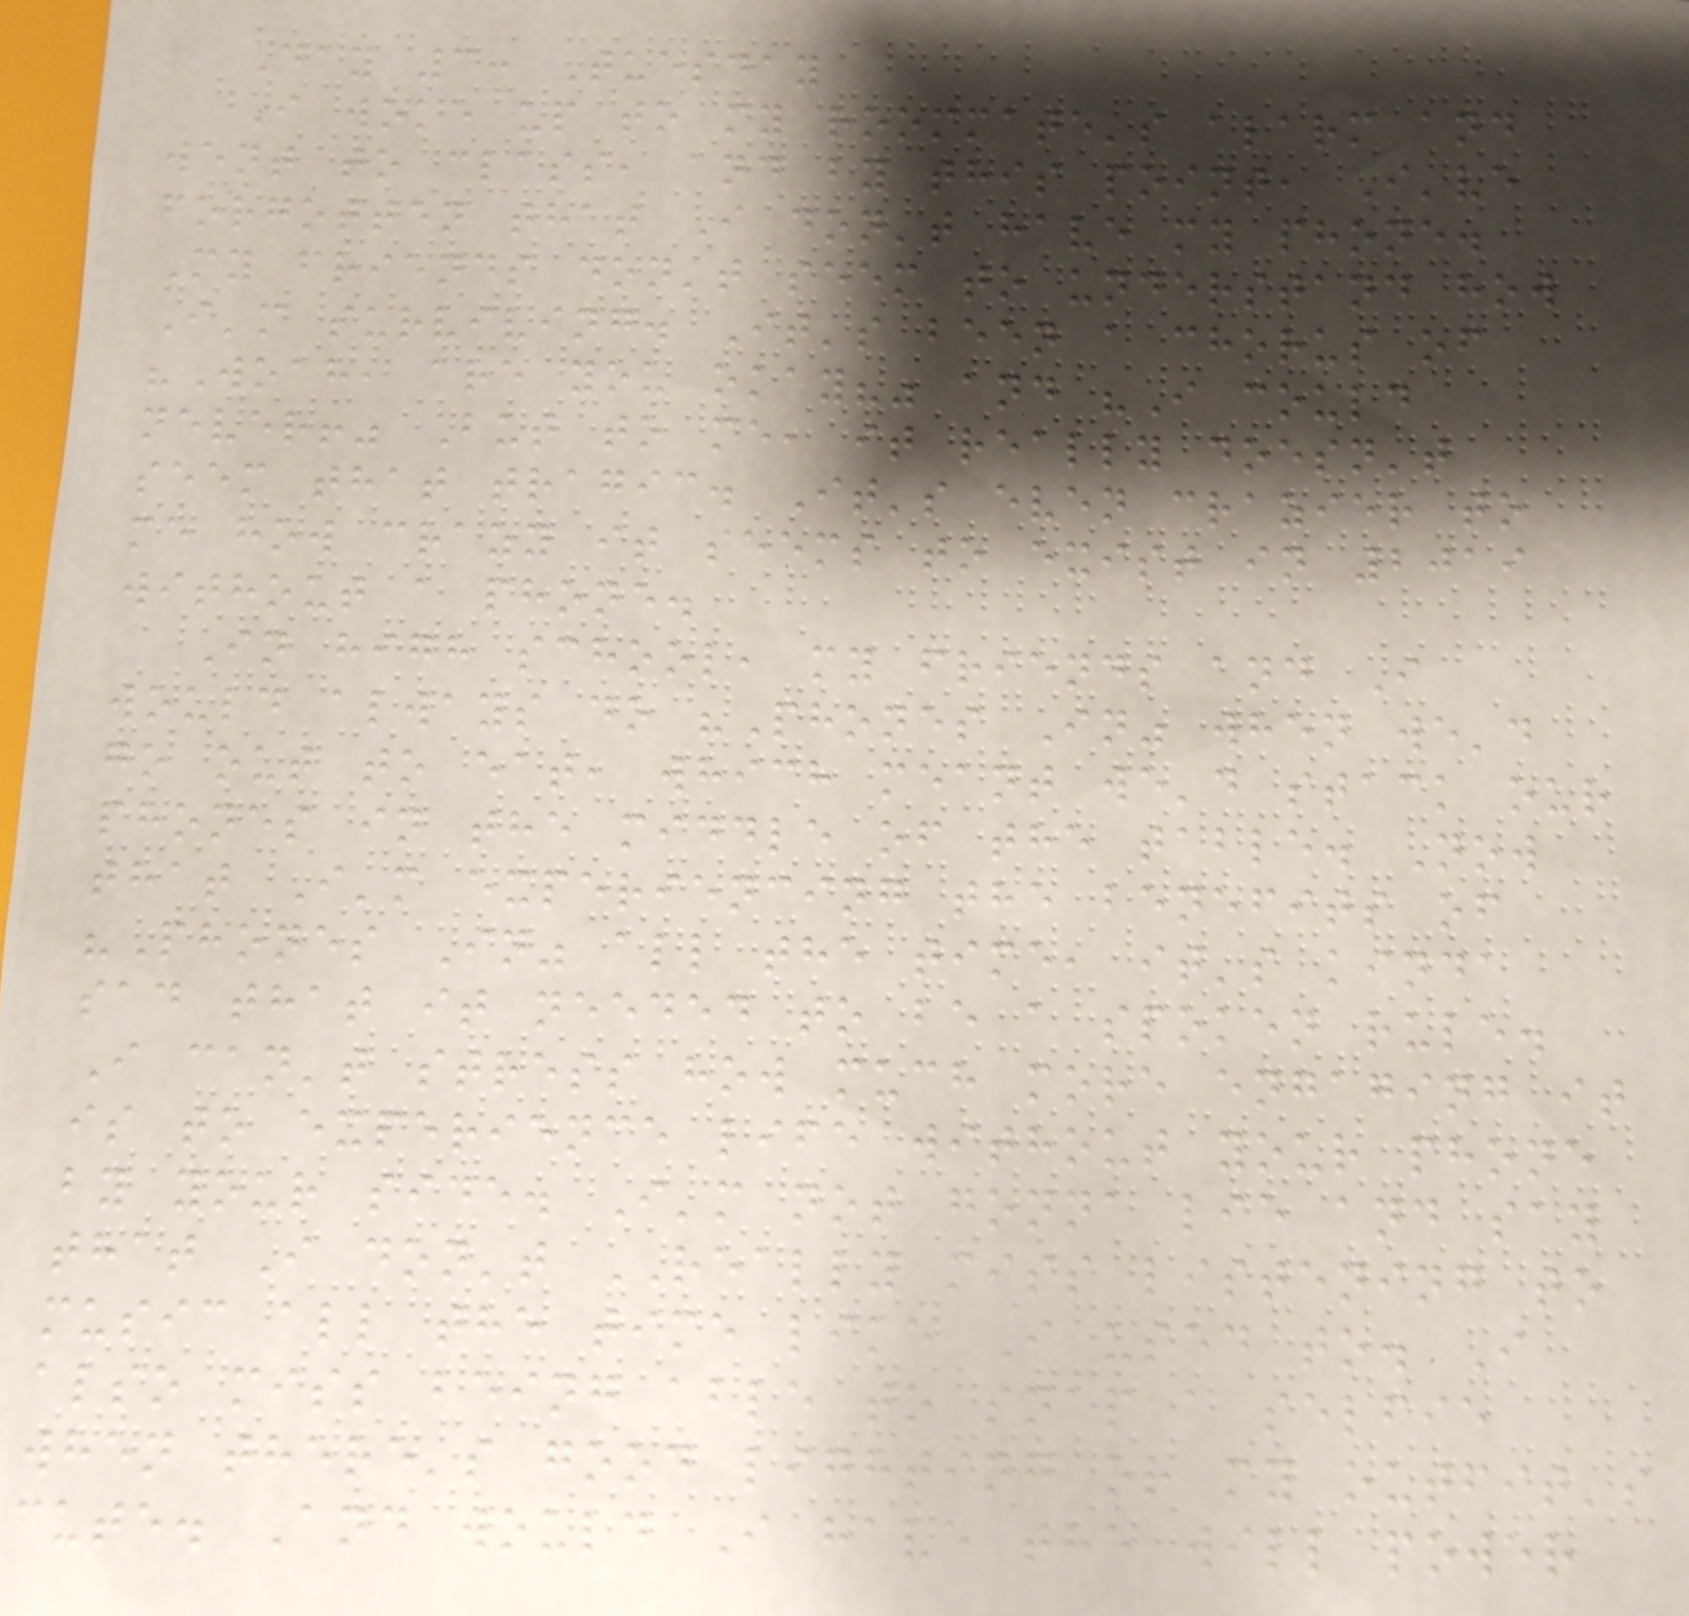Day 3: Tuesday
I woke up to my roommate's alarm and
went to class, and by this point, I've
forgotten that I don't have my phone.
My friends don't seem to understand how
I'm surviving. It's been a chorus of
"Woah, are you okay?" and "I could
never!" But to me, it really doesn't
seem that tragic. It's even crazier to
me how crazy it seems to exist in 2019
without a phone.
In high school, my friends and I
would always do "Phones In" when we'd
go out to eat, which meant we'd stack our
phones in the middle of the table. Now
that I'm experiencing the benefits of
"Phones In" all the time, it's kinda
sad that it needed to be a spoken rule.
I can't stress how much more engaging it
is to experience life without your phone
by your side. I'm not gonna lie and say
that I don't REALLY miss listening to
music all the time like I used to. I
also miss being able to snap a selfie
when there's good lighting or my outfit's
cute. And would I have the will power
